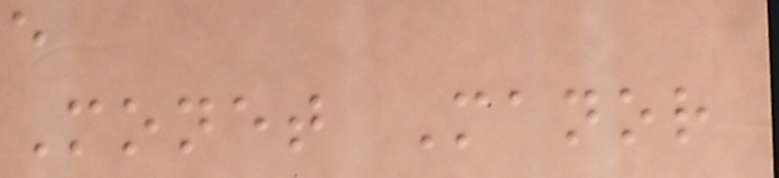e
Monet Manor
